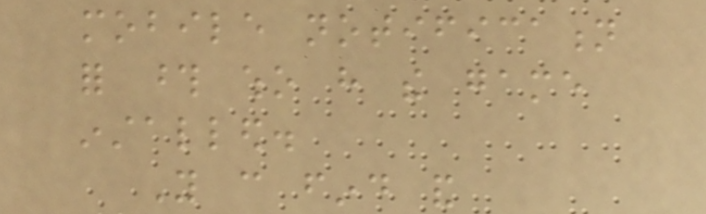mobile notification
for those who have the game
installed.
You can find and
